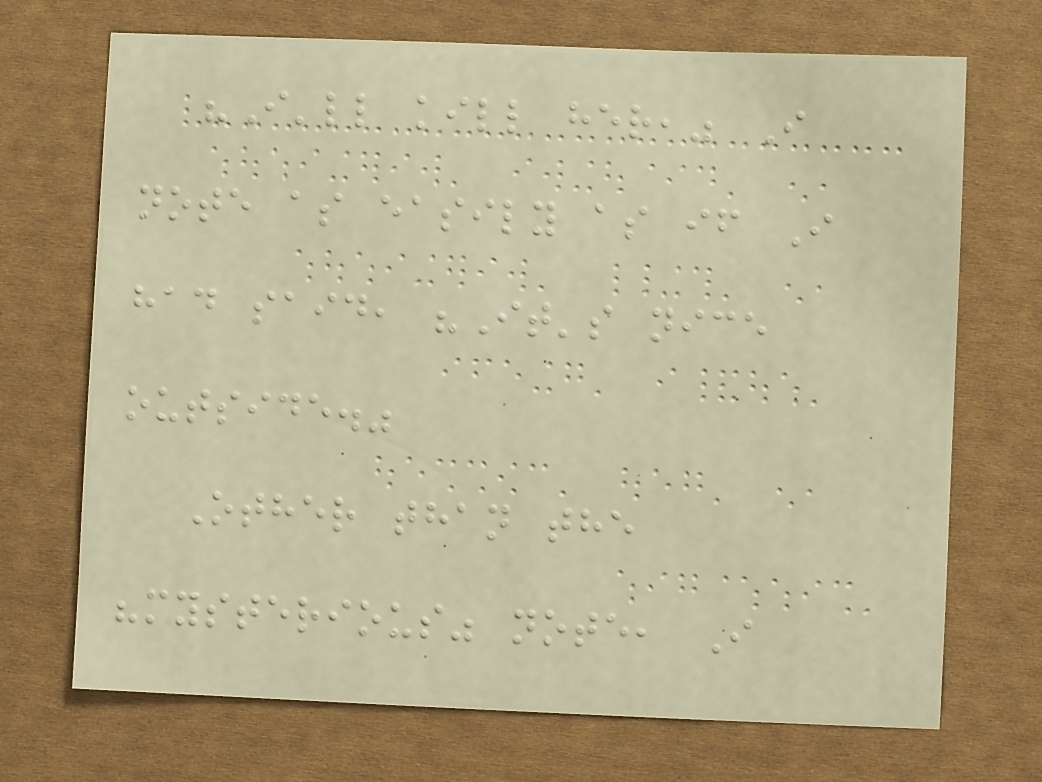"I'll kill her," I
note as easily as if I
had said, "It's nice
outside."
Other than the
"mysterious" note, I
